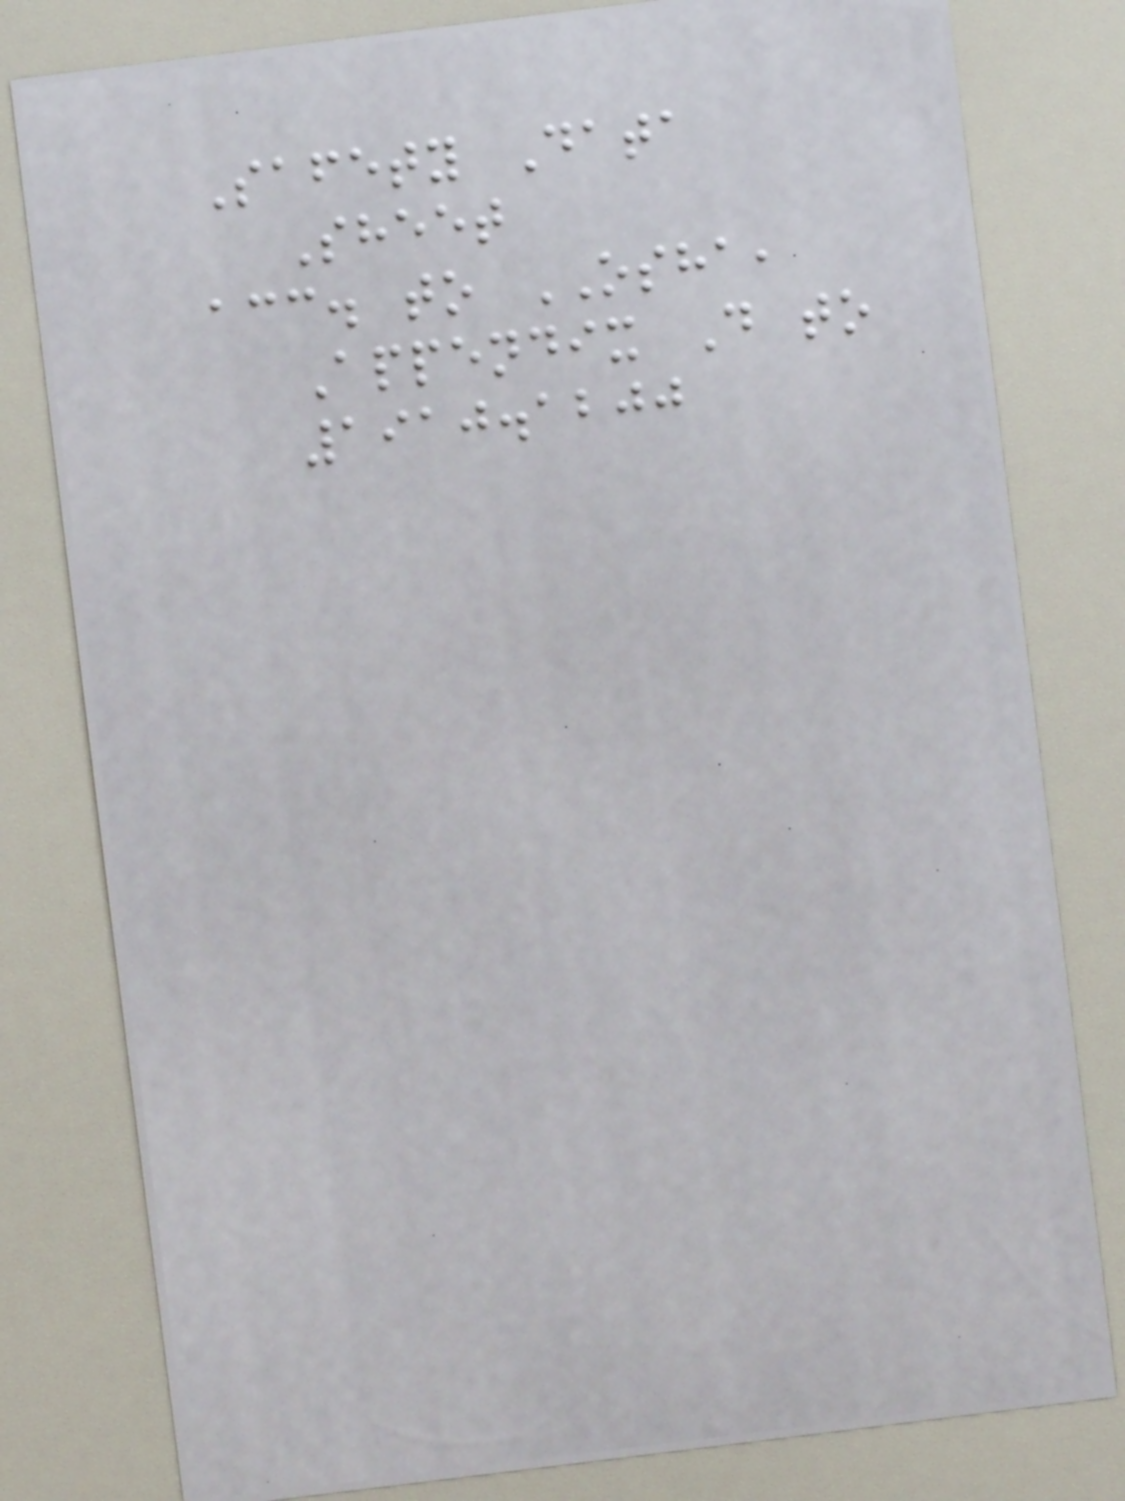Safety Data
Sheet
acc. to OSHA,
Appendix D to
1910.1200
